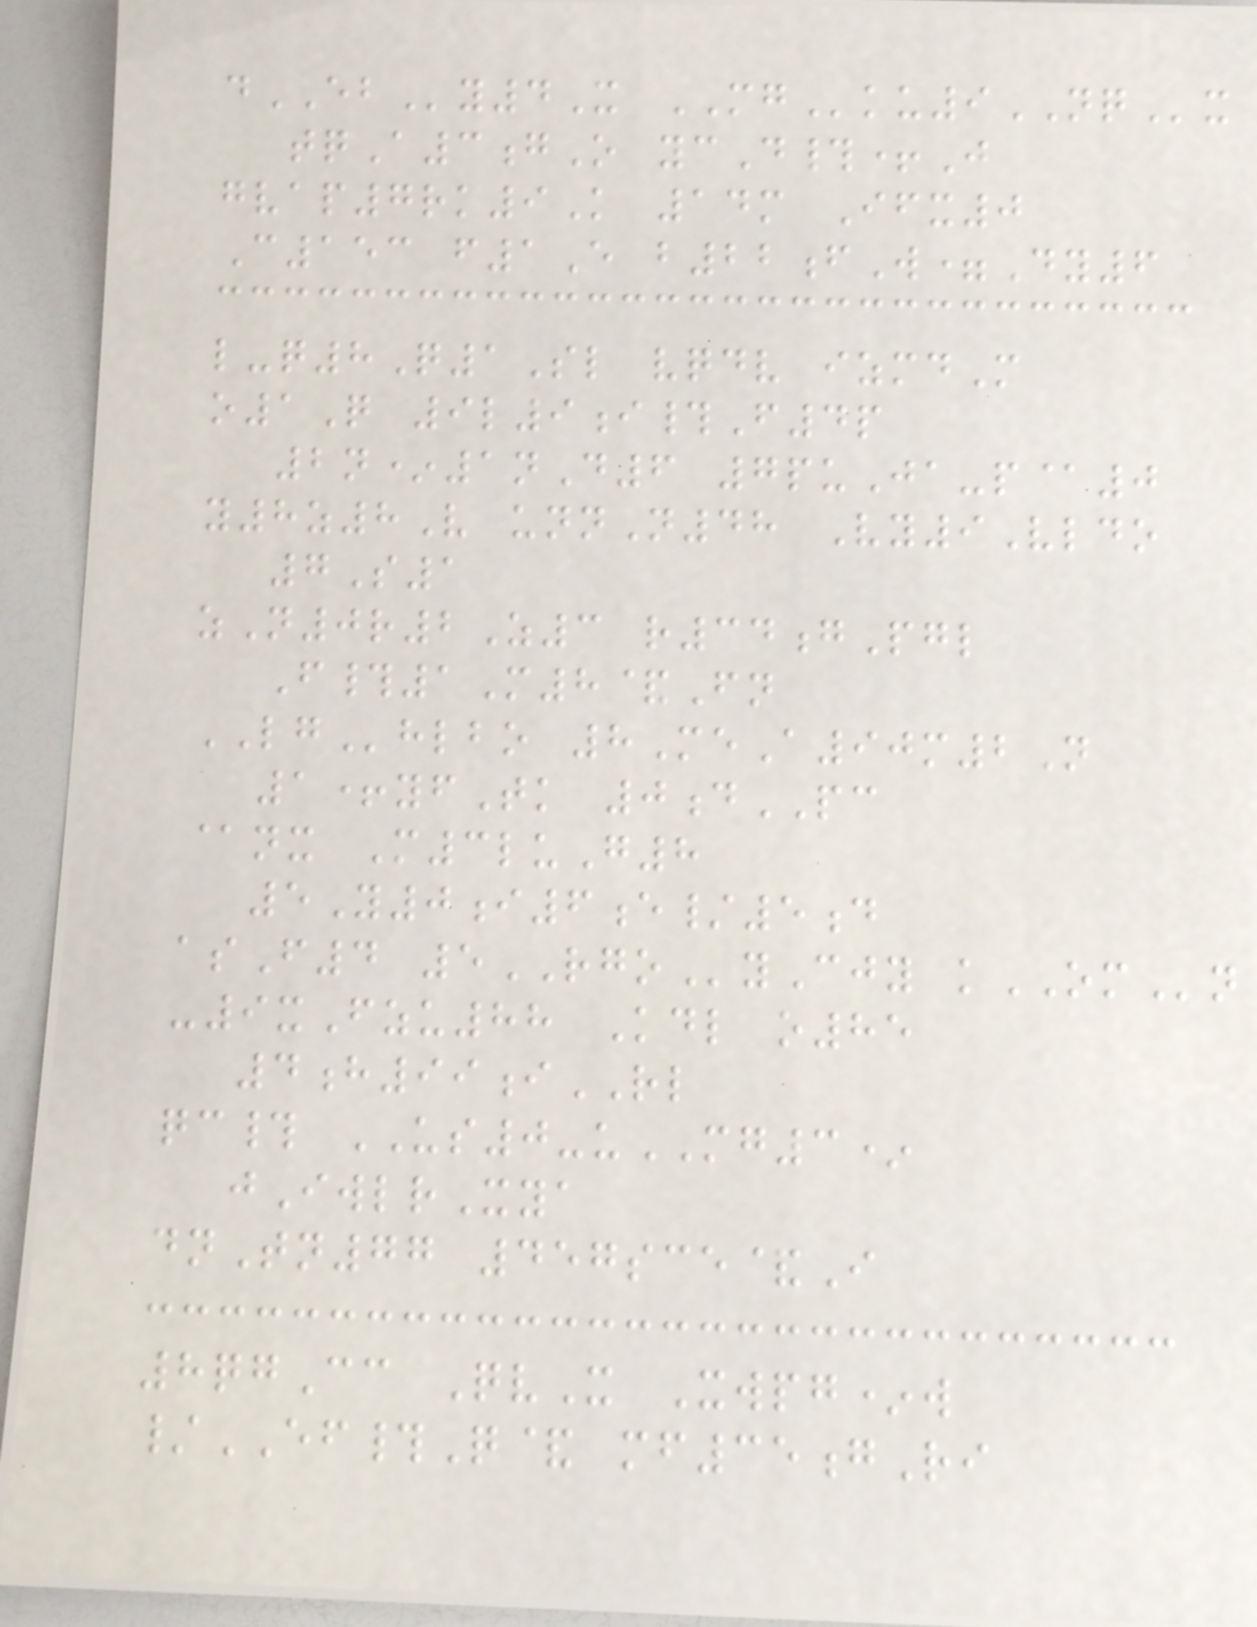dEBy4X MGku9NQx
tqA3gO ycD#+J
gvap7rk9K 14m Ifx0
C153 f1E b22fW=Dy6
l-q8Q1Sl vqdv izmdM
o1Q 9l9i#F4p
2n*1nD6 7puJa-p@0
y8z8V unnN48 Vy9Vldo
7S1
zN0r2Z3 r34gPgl
F#1M8&Fn
LGhlbo 8MeA90m2N
1+yfTk 0dPC
@nx M3luG8
5Y0i6e/5d
asF4 5RGOyCjy kOMn
-9xFzu88 Kdl o85
4h99iRL
qc# US0-uMG3*
jIwlrXya
dnTn77 457sce&I
8qgCc QvX Xwpg*w
/EF#Q& mf35gRi
